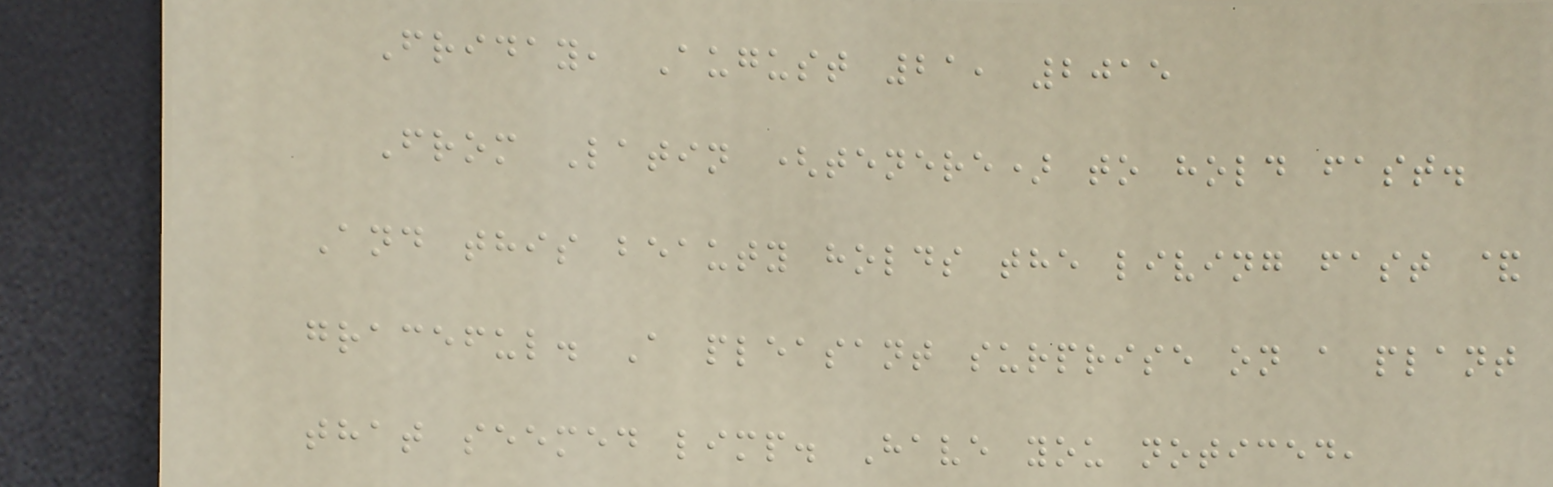Friday, August 21, 2015
From Latin (tenere) to hold fast.
And this beauty holds the living fast &
graceful. A pleasant surprise on a plant
that seemed limp. Have you noticed,
